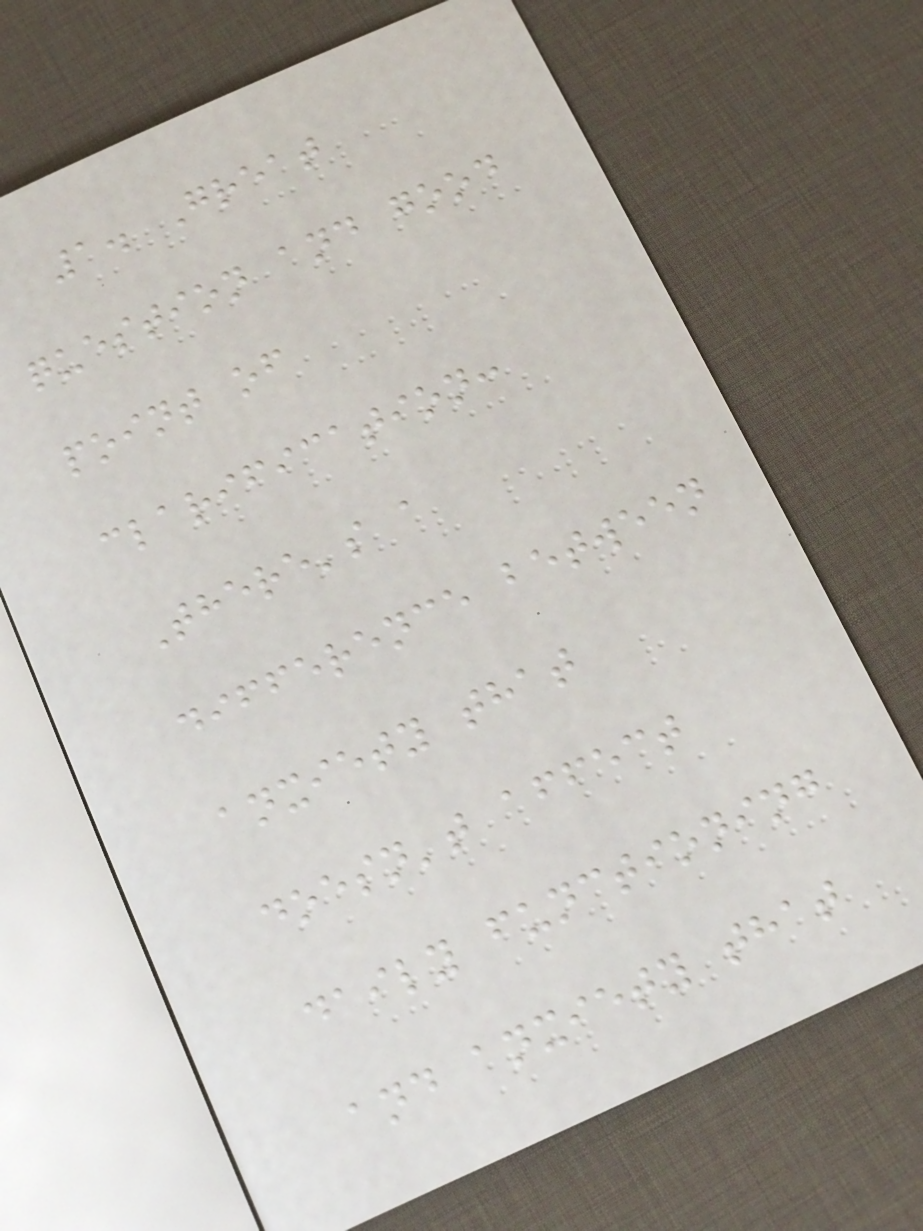1. Great
question and good
point of
clarification:
There's a
difference between
anxiety that
doesn't affect
daily functioning
and anxiety that
